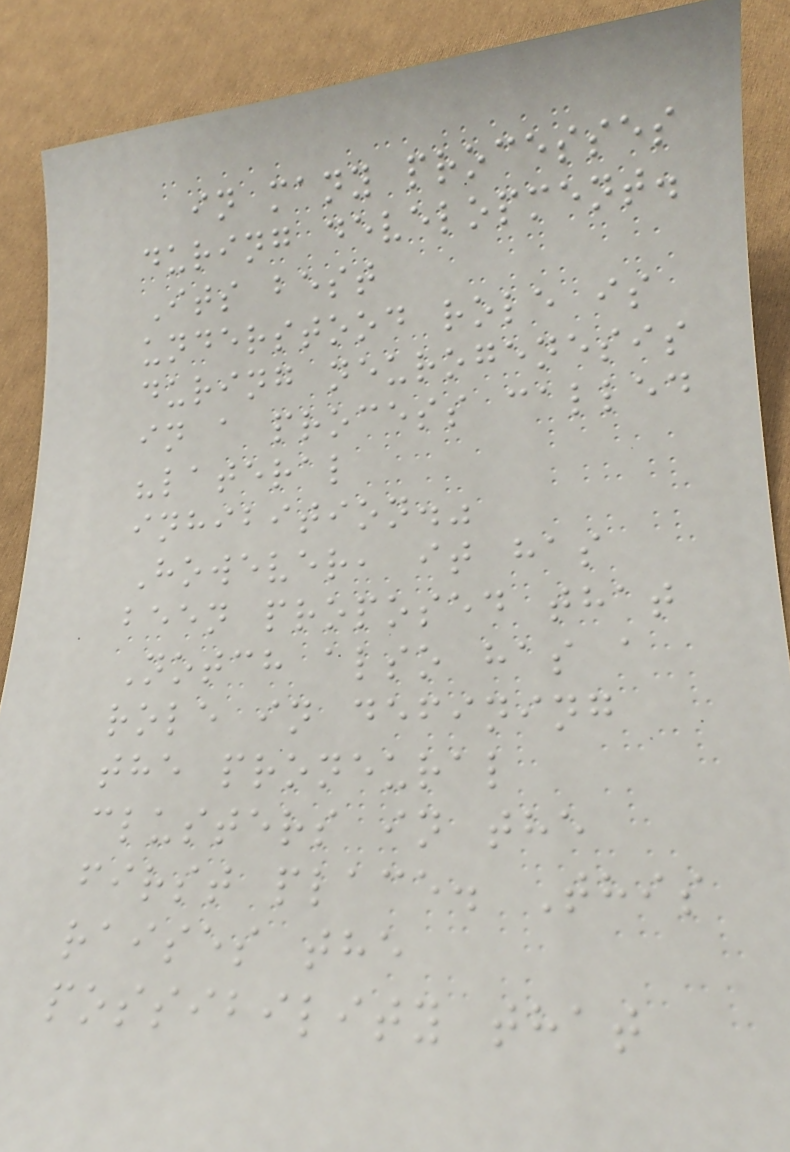in many processes
during development.
Its best
understood role is
during neurogenesis
in a process called
"lateral
inhibition."
However, it has
been proposed that
Notch also has a
role in defining
the proneural
clusters in the
first place. This
raises the
possibility that
